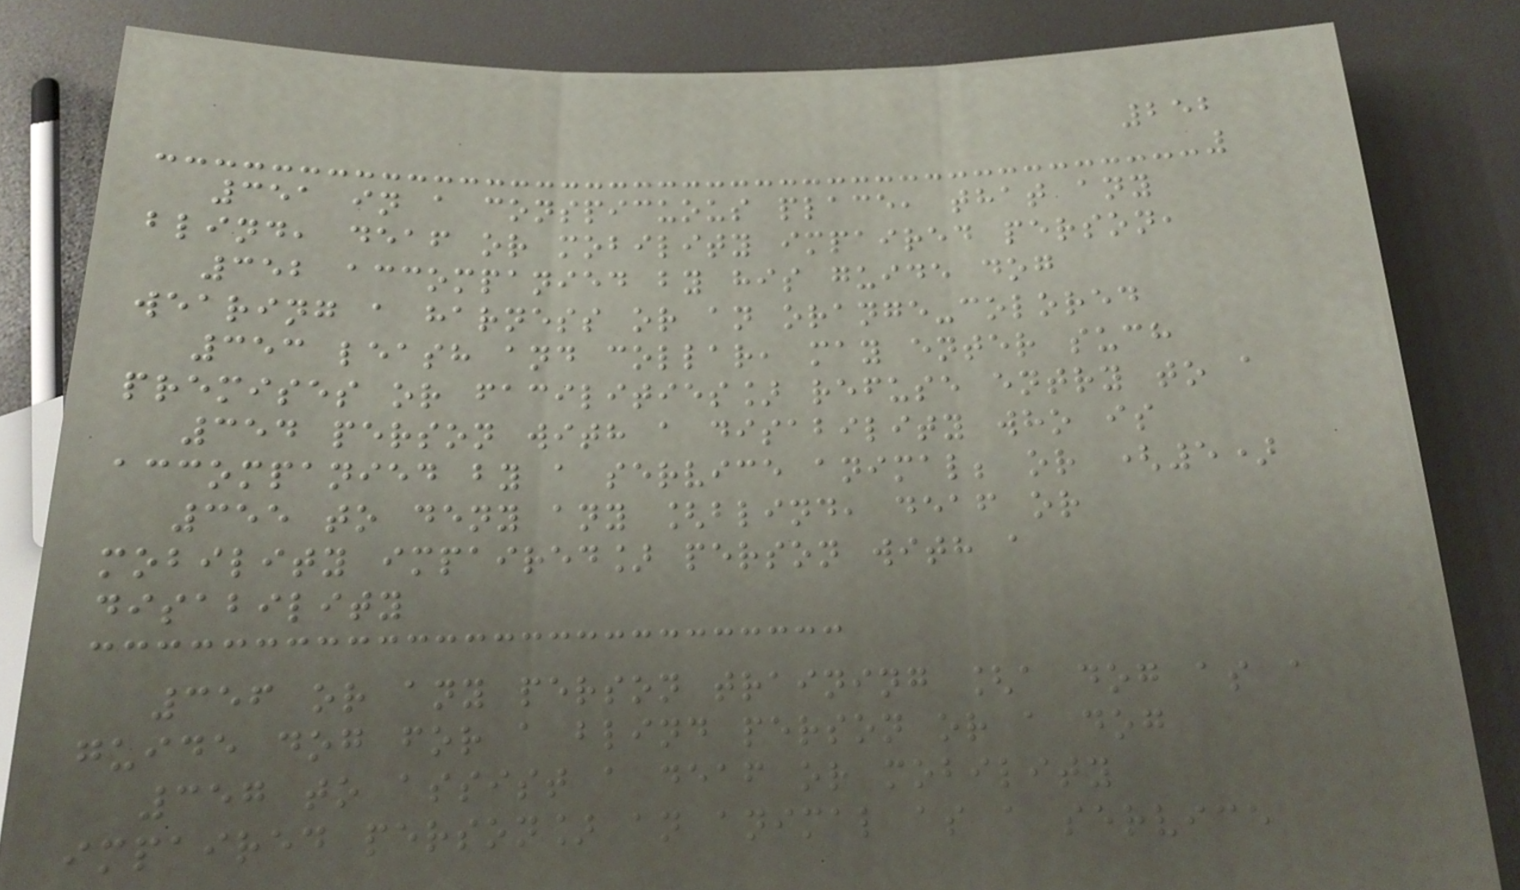252
351 in a conspicuous place, that any
blind, deaf or mobility impaired person,
352 accompanied by his guide dog
wearing a harness or an orange-colored
353 leash and collar, may enter such
premises or facilities] refuse entry to a
354 person with a disability who is
accompanied by a service animal; or (5)
355 to deny any [blind, deaf or
mobility impaired] person with a
disability
356 or any person training [a dog as a
guide dog for a blind person or a dog
357 to assist a deaf or mobility
impaired person] an animal as a service
